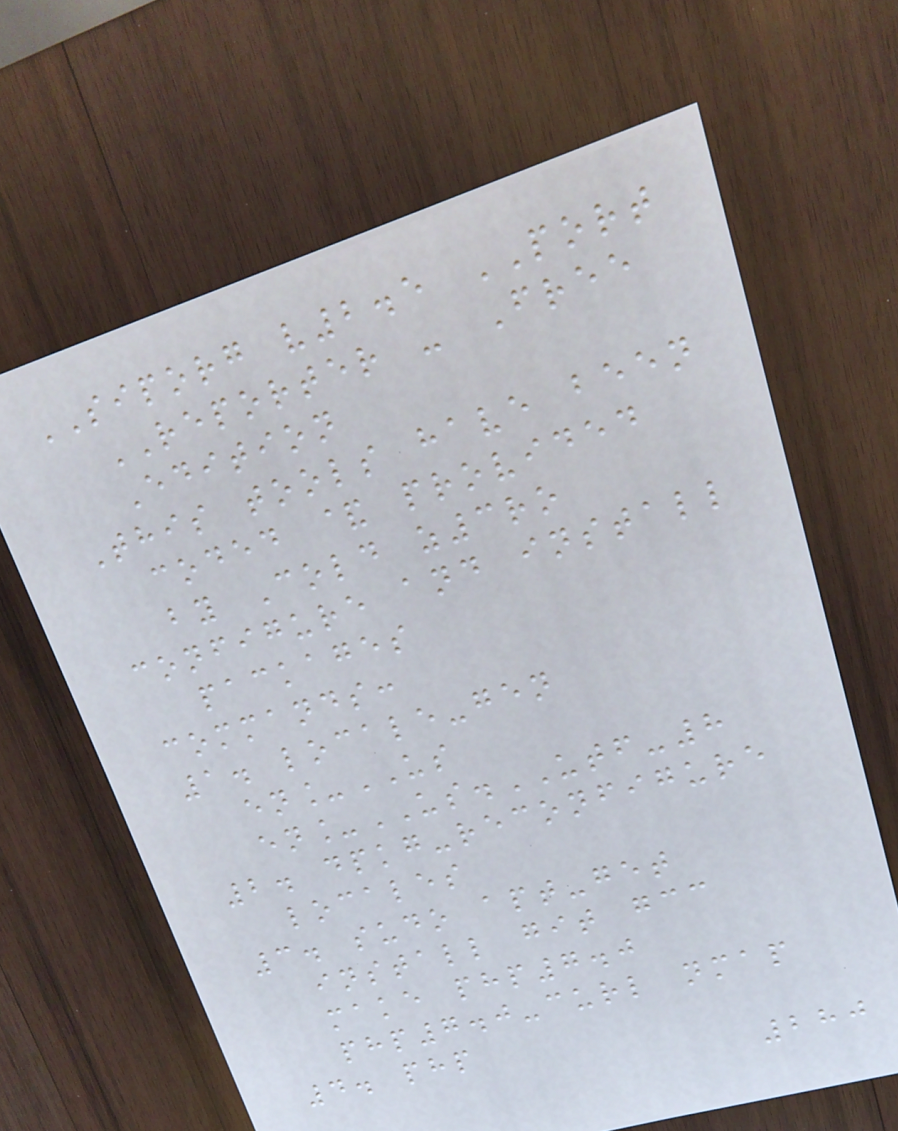SIPORG v2.5 PORT
REPORTER - Free
Edition
This tools have been
coded & provided
by Cold z3ro
configure and install
packages
commands:
1. locale-gen
en_US
en_US.UTF-8
2. dpkg-reconfigure
locales
3. sudo apt-get
install git gcc
make php7.0
php7.0-curl nmap
4. php
280
